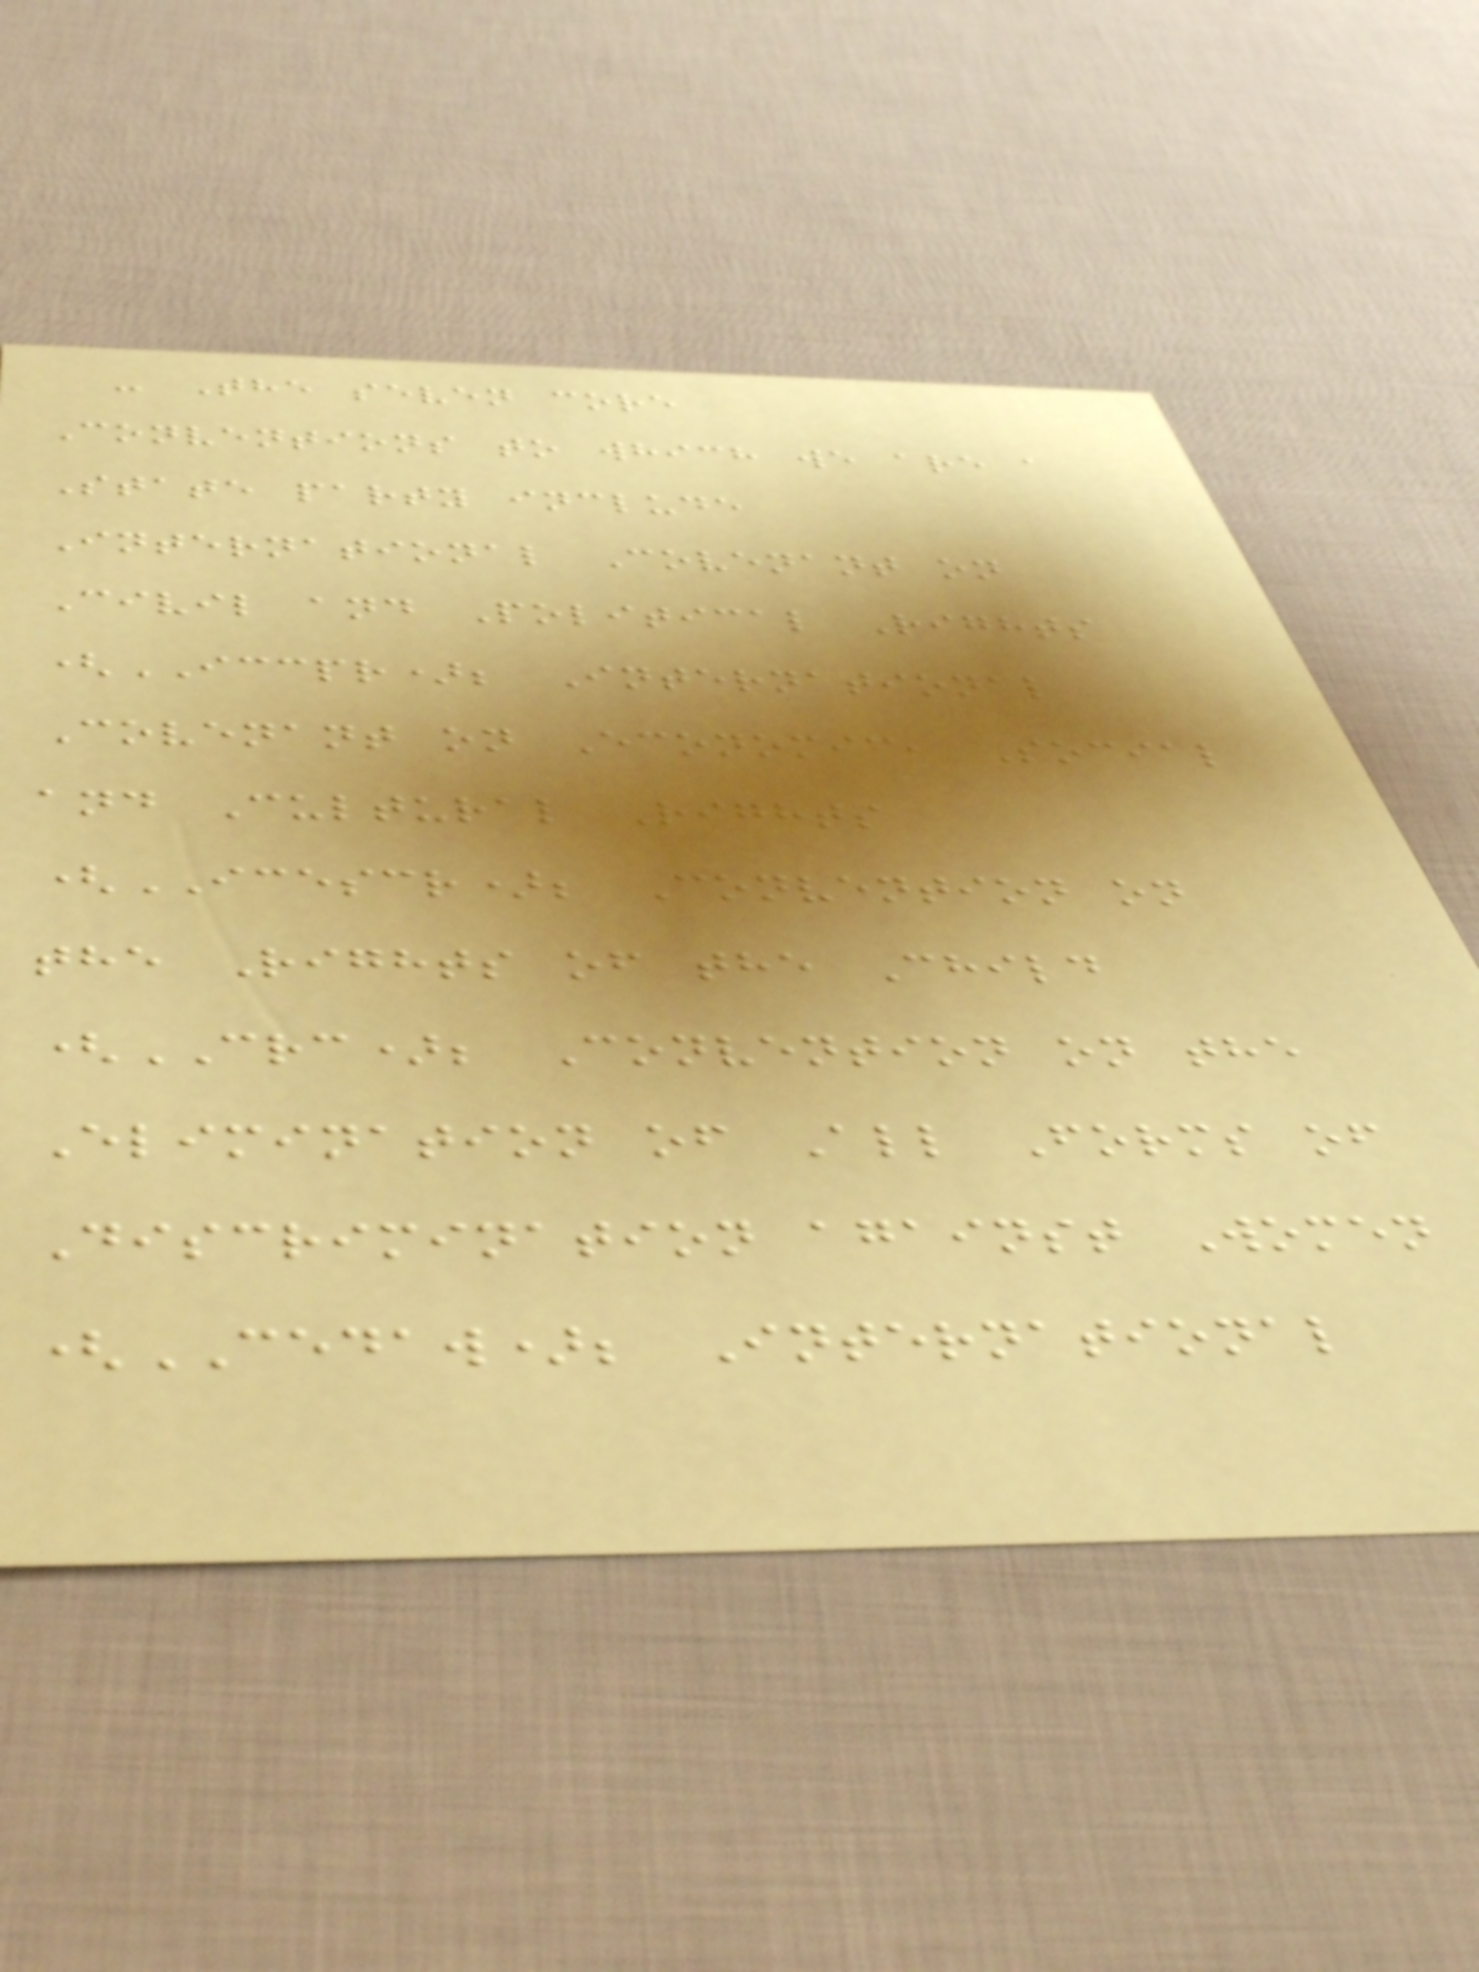- The seven core
Conventions to which we are a
State party include
International Covenant on
Civil and Political Rights
(ICCPR); International
Covenant on Economic, Social
and Cultural Rights
(ICESCR); Convention on
the Rights of the Child
(CRC); Convention on the
Elimination of All Forms of
Discrimination against Women
(CEDAW); International
